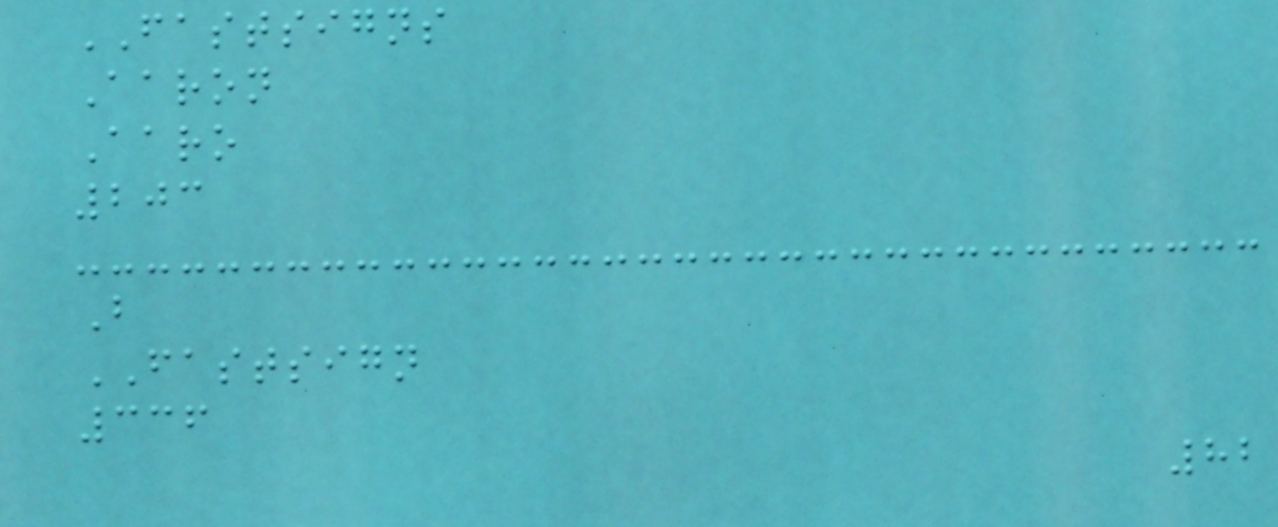FASTSIGNS
Aaron
Aaro
203
B
FASTSIGN
336
82
